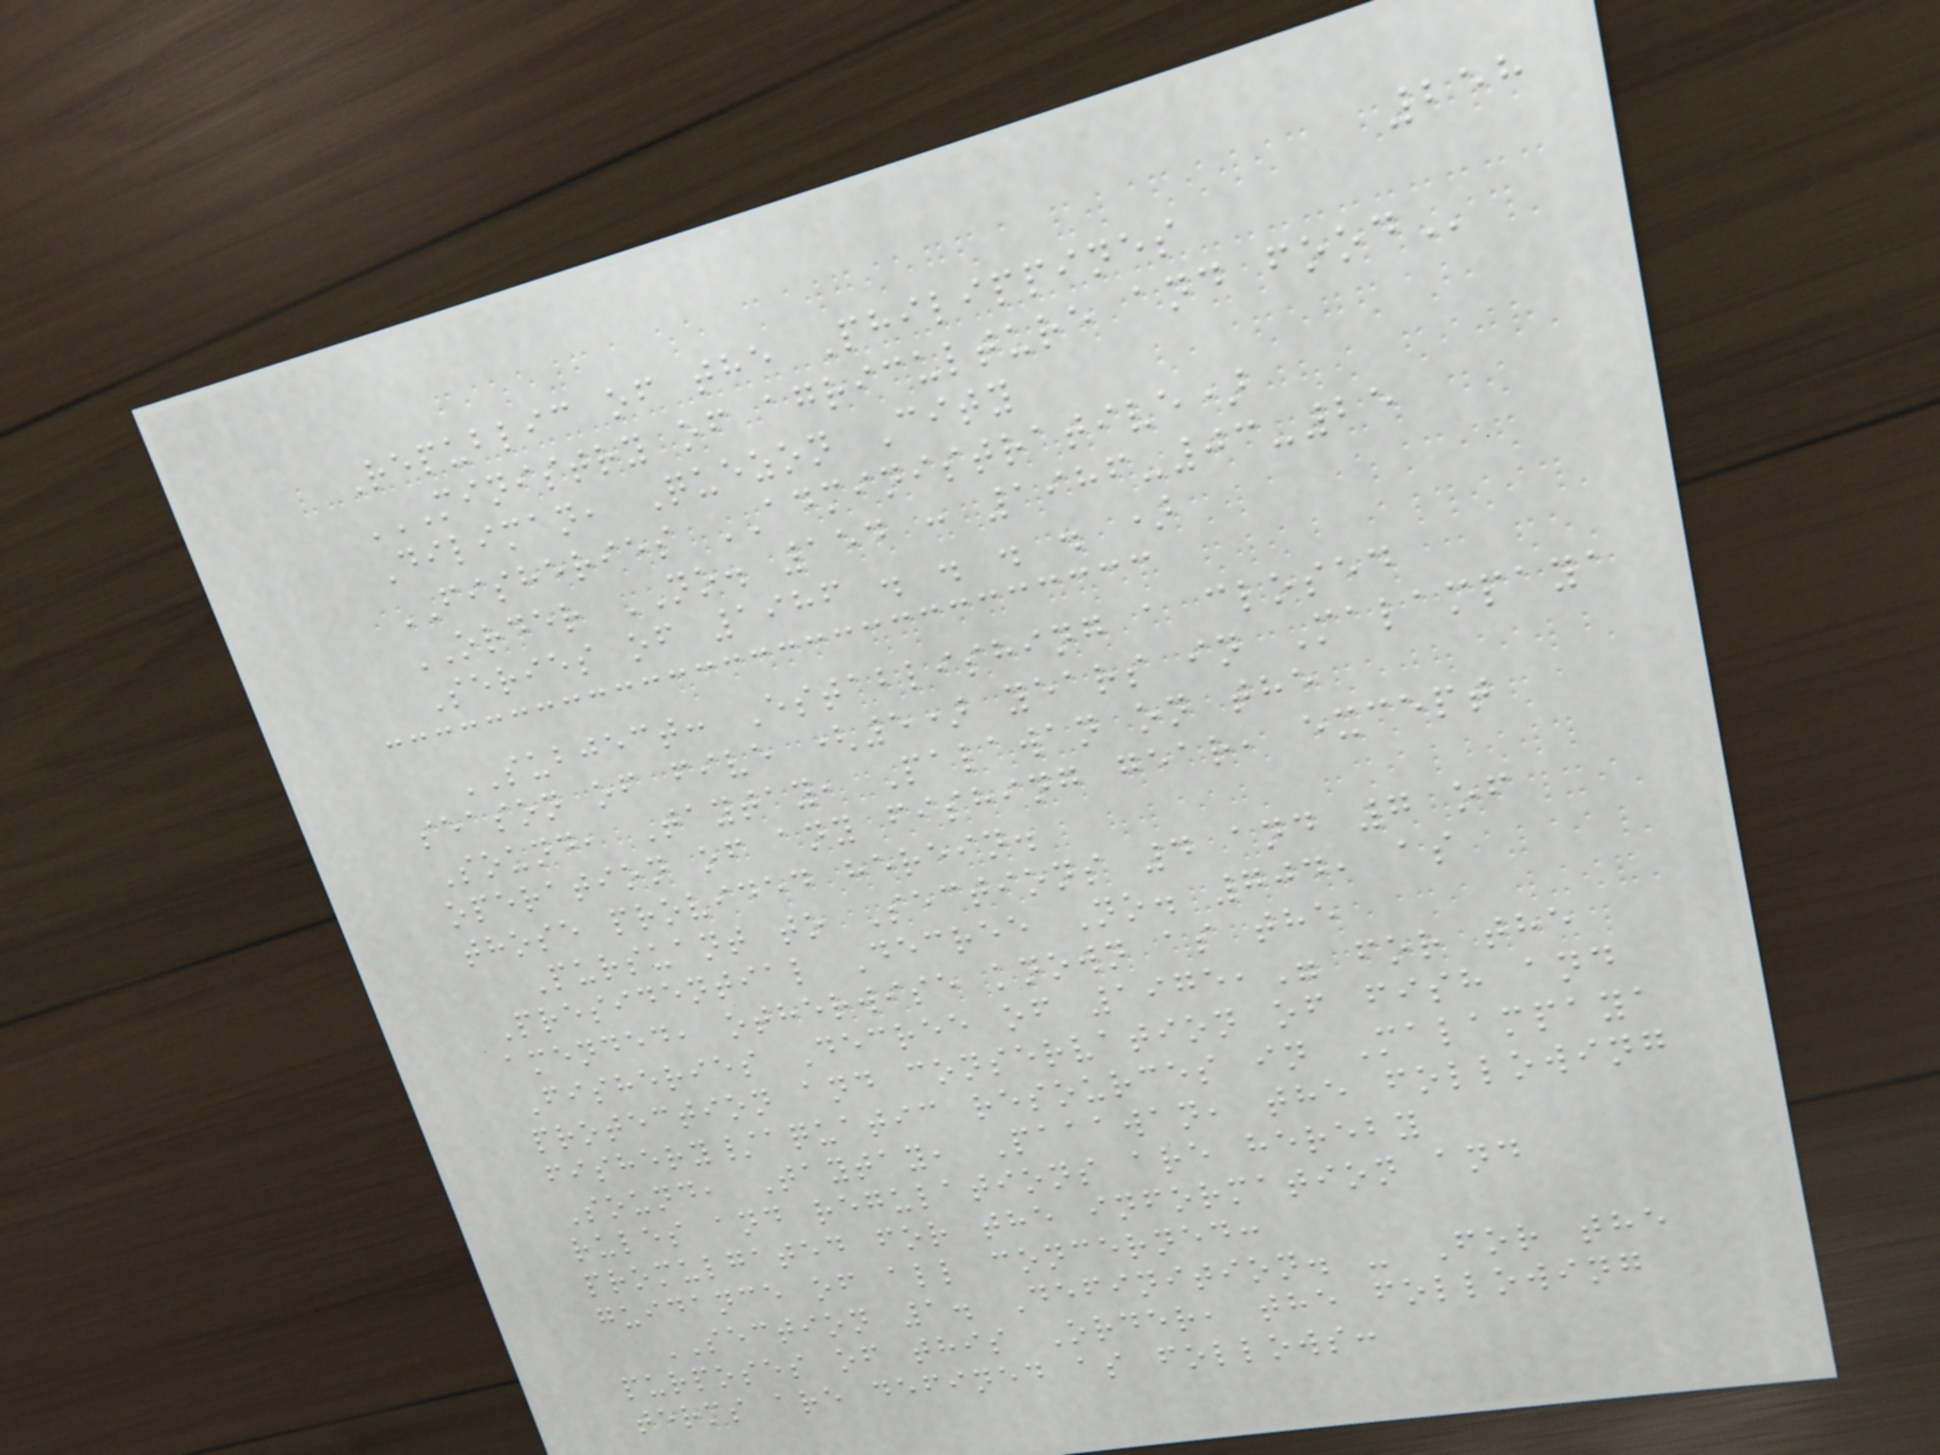258
Republic of the Philippines
MINISTRY OF AGRICULTURE AND FOOD
Diliman, Quezon City
FISHERIES ADMINISTRATIVE)
ORDER NO. 154 : 1986-03-25
Series of 1986 . . . . )
SUBJECT: Establishing a closed
season of five (5) years in Malampaya
Sound, Taytay, Palawan on the
operation of any fishing gear, except
those provided herein.
Pursuant to Sections 4 and 7 of
Presidential Decree No. 704, as
amended, otherwise known as the
Fisheries Decree of 1975," for the
protection and conservation of fish and
fishery/aquatic resources in Malampaya
Sound, Taytay, Paaawan, the following
rules and regulations are hereby
promulgated for the information and
guidance of all concerned:
SECTION 1. Definition. - For the
purposes of this Order, the following
terms are defined as follows:
